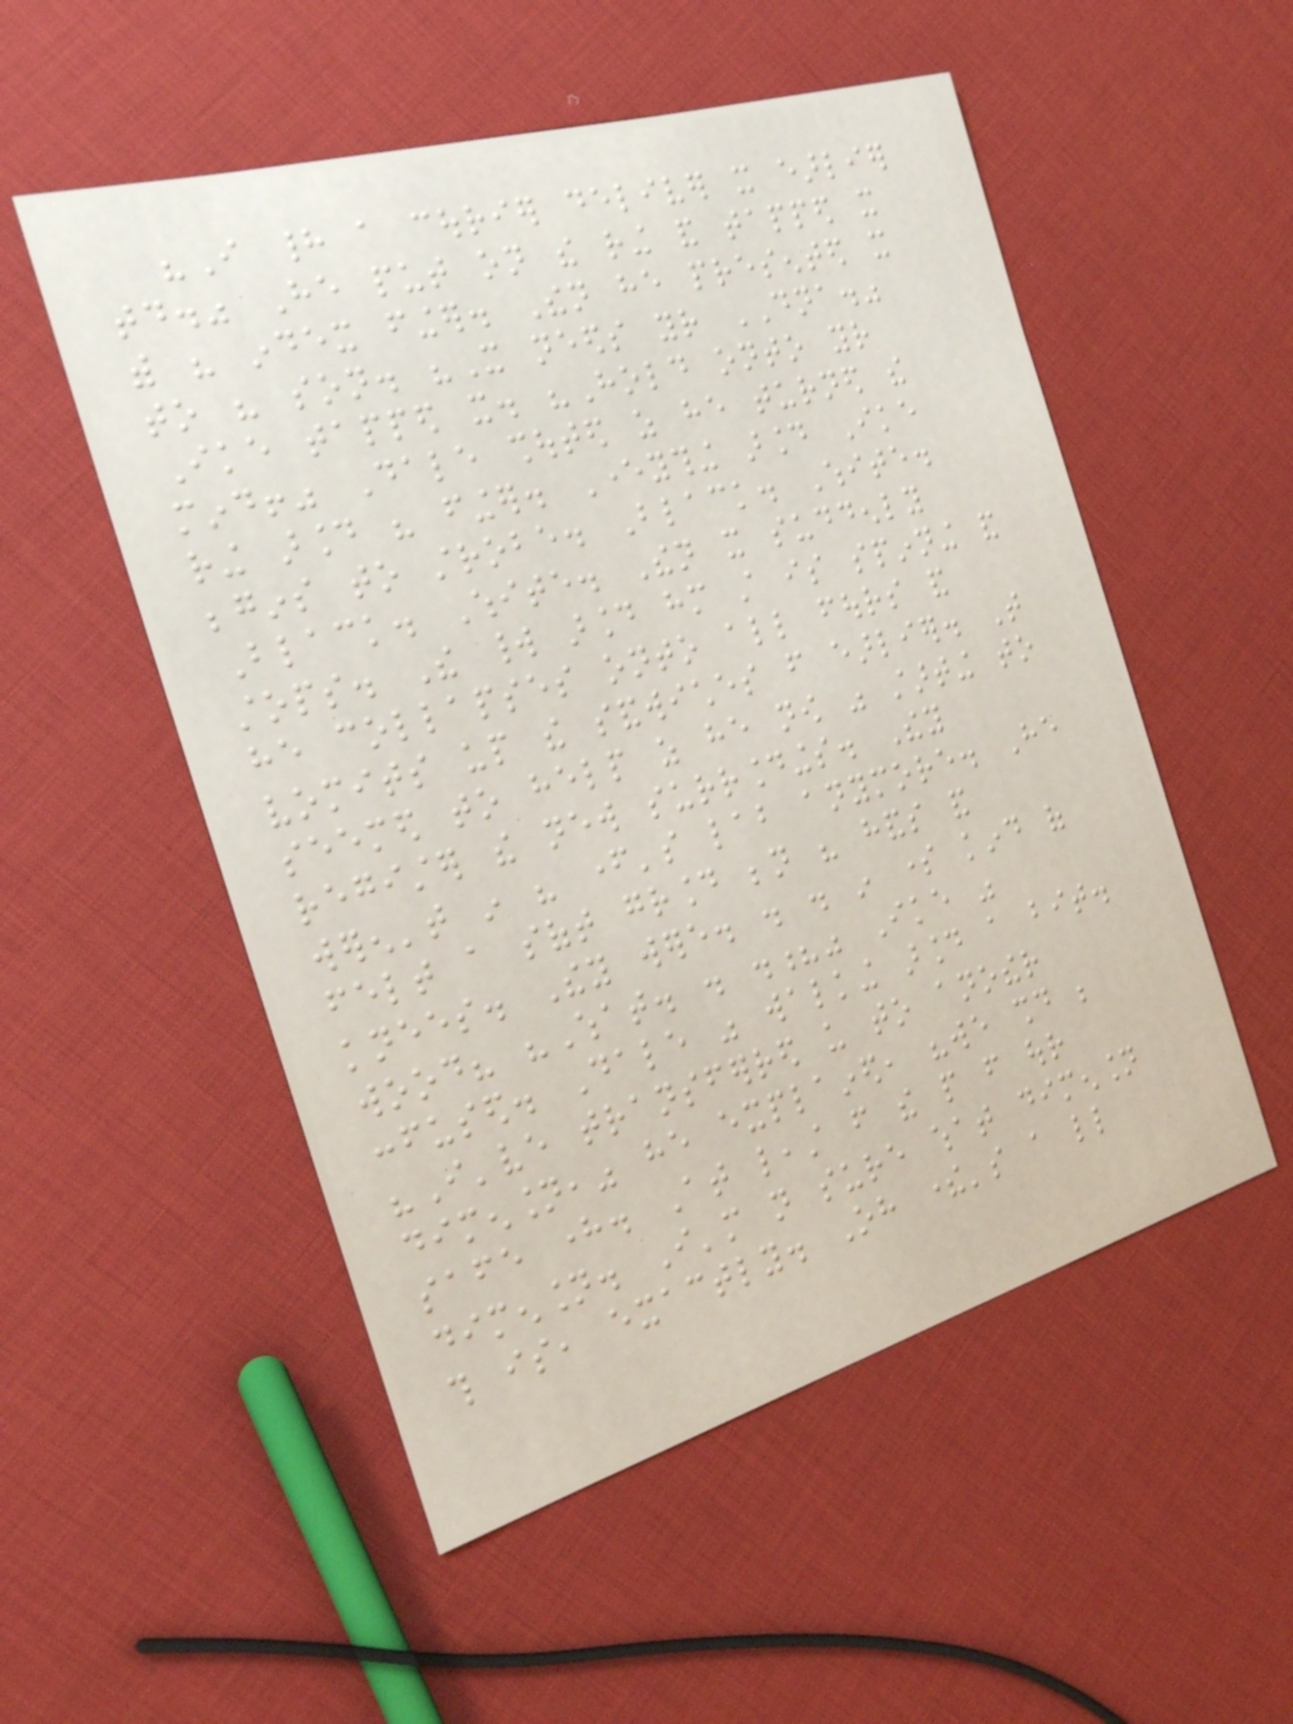"I had a courier deliver it earlier
today." He put on the ring and tapped it
with his index finger. Then he presented it
to his son. "It needs your DNA."
Ike tapped it. "Hold onto your
mind!" Dale shouted as he turned the
ring around his finger. Everything around Ike
begins to strobe. Black. White.
Black. White. Then it suddenly
stops. The world around him still is spinning and
he collapses onto all fours and
vomits up the sandwiches from earlier. That
seemed to help as he now was starting to
register the new surroundings. They
weren't in his father's lab anymore. He
felt a soft ground beneath his hands and
knees. They were. . . in some kind of
wood? "What. . .?" Ike was
confused. Dale was walking around a bit.
"I've transferred us to another
dimension," he explained, "we should be
safe here. At least from the people from our
dimension. I'm not sure what dimension
this is, exactly. Oh there's a little
